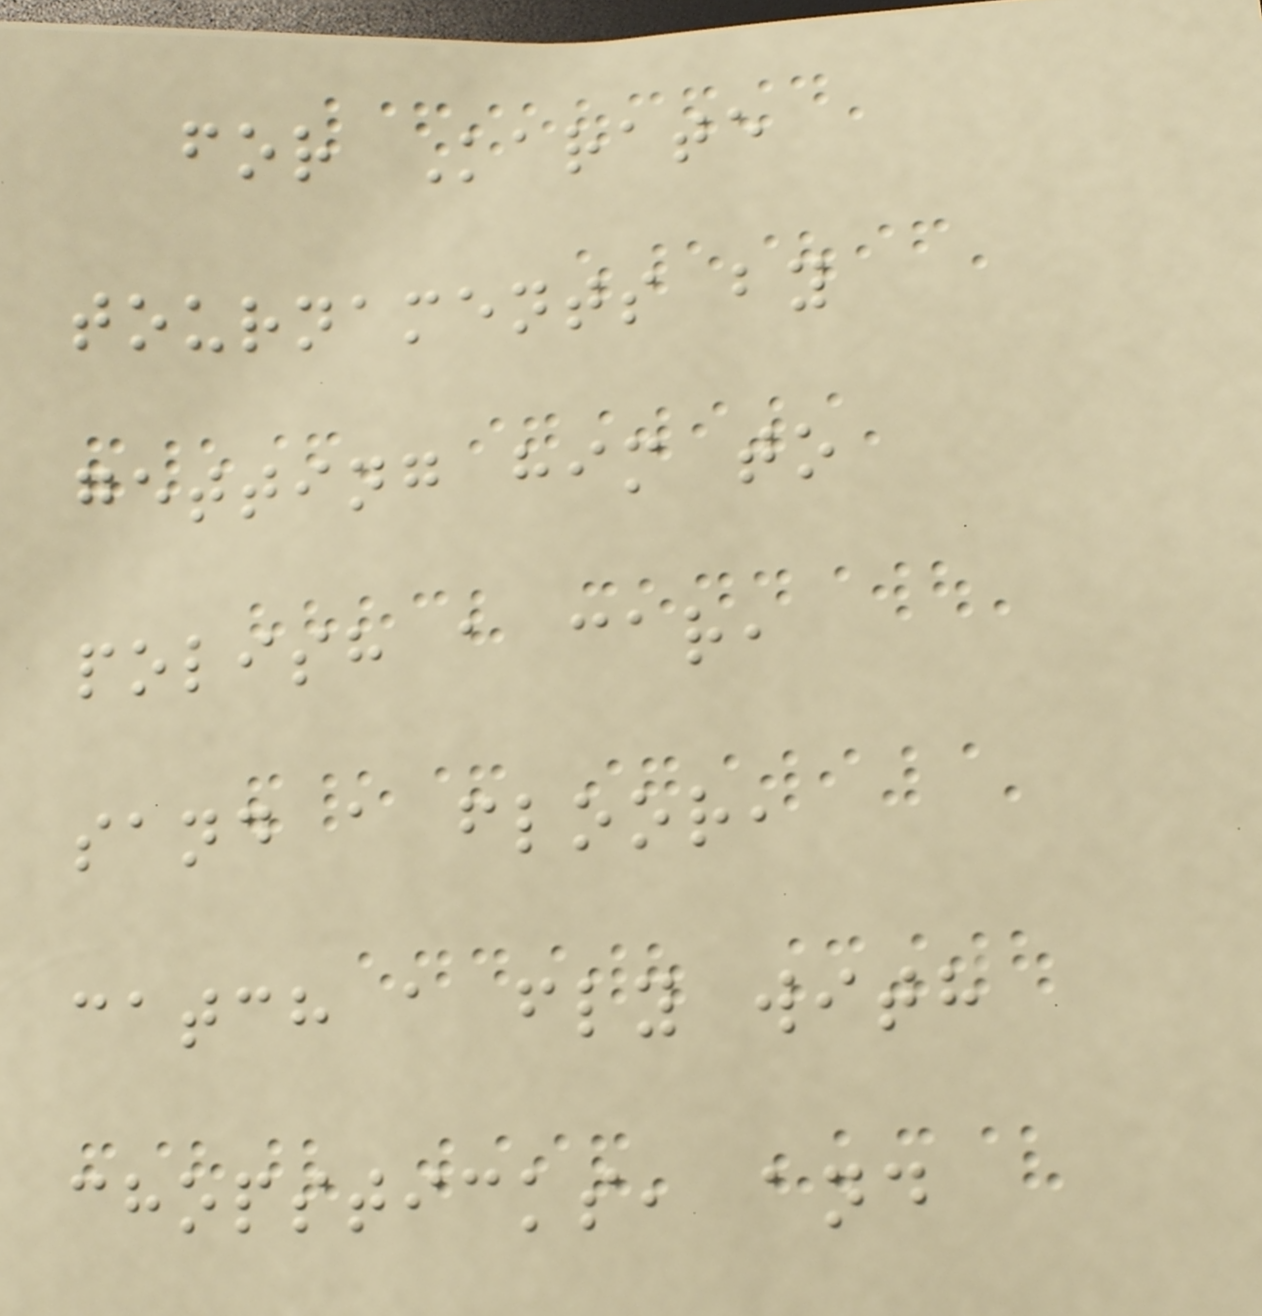for Karate
tournaments by
getting him to
polish a car,
sand a floor,
catch a fly with
chopsticks, and
